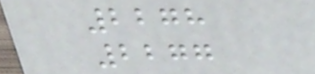2278
2277
